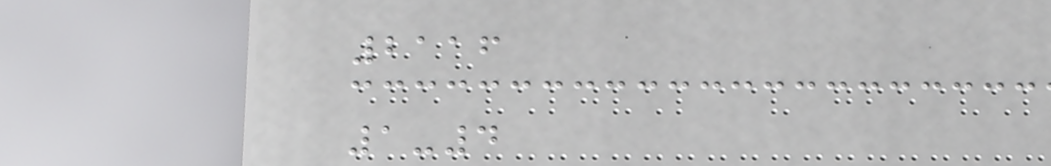2116
1-4
